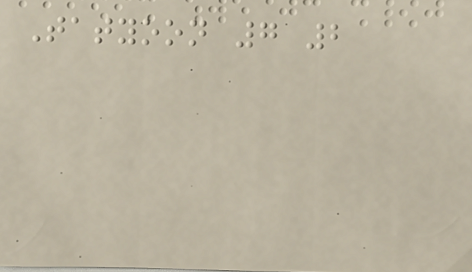Tatyoon 7 2
